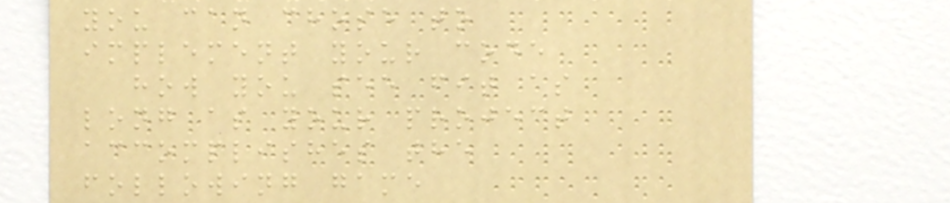you can chose to
implement your code
how you see fit as
long as your project
accomplishes the
following game
